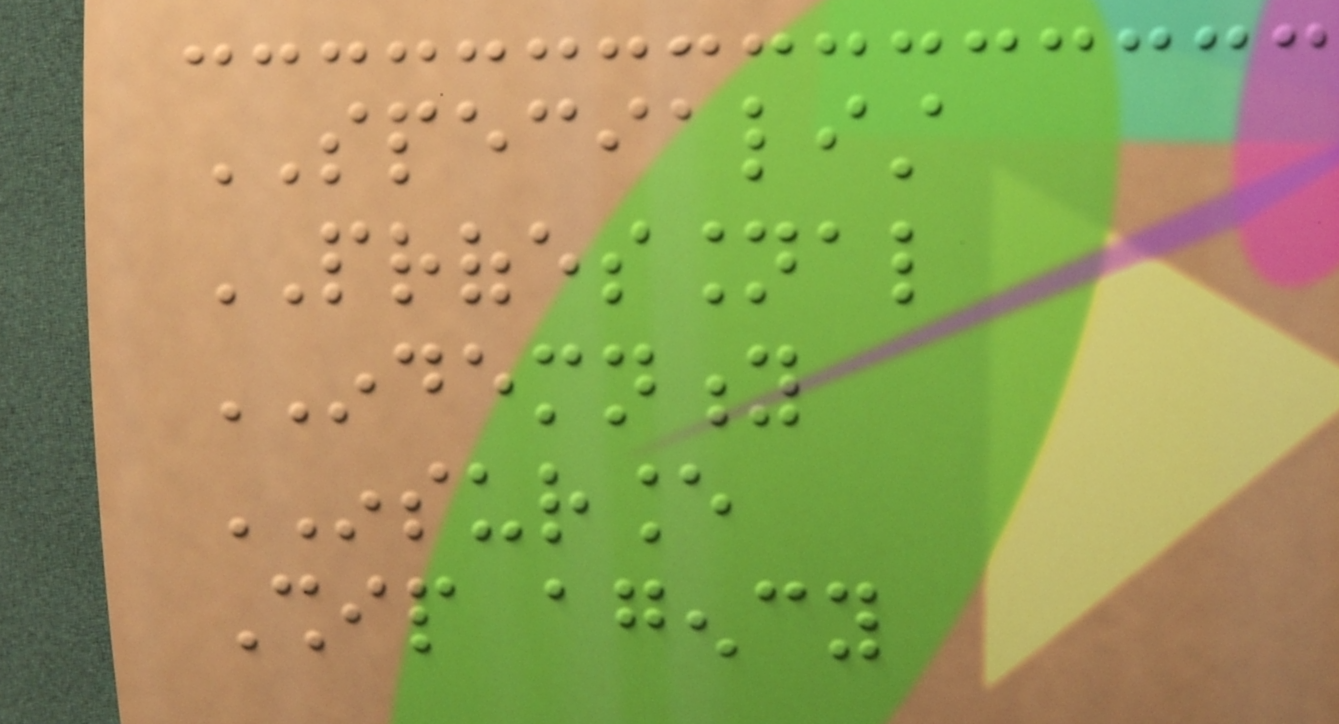SPECIALIST
PROFESSIONAL
INDEMNITY
INSURANCE
Ship agency
